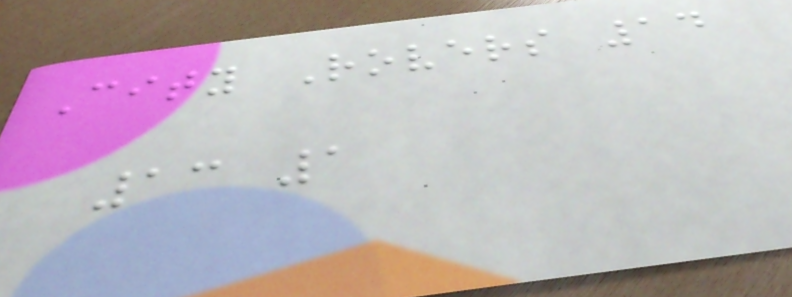City Rovers 14
13 1
